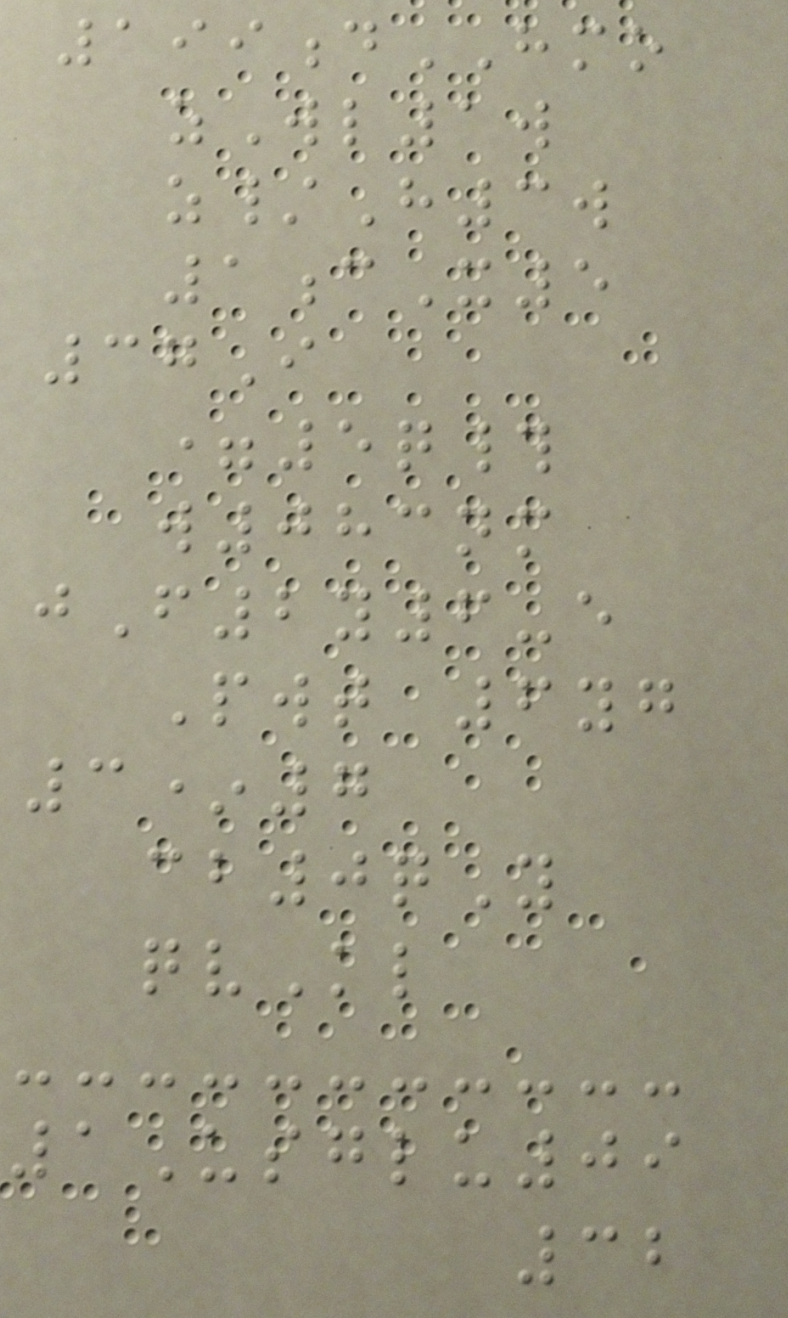199dHMO
zWl1w
z/H3w
1cX5
37I
=5q#
w083nm
jF2y6-e
Pwt 6yg
3*7
cb0qY
qvKl
1Usglu09
32
